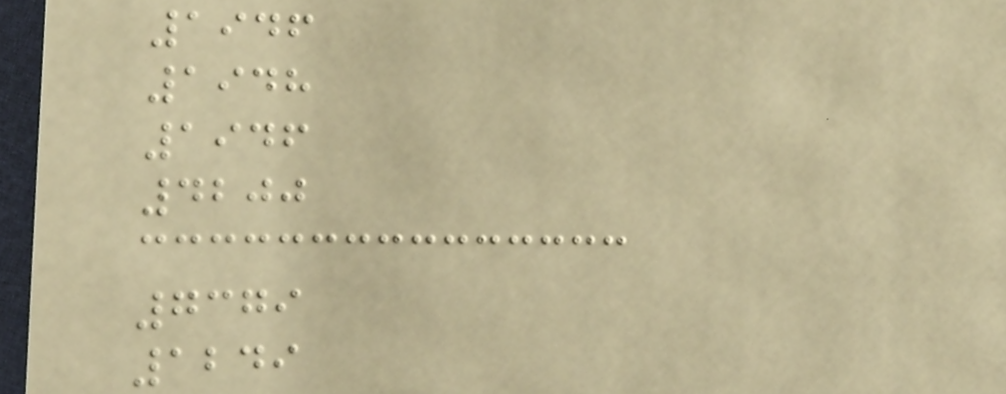1946
1948
1946
4200
7379
1249
